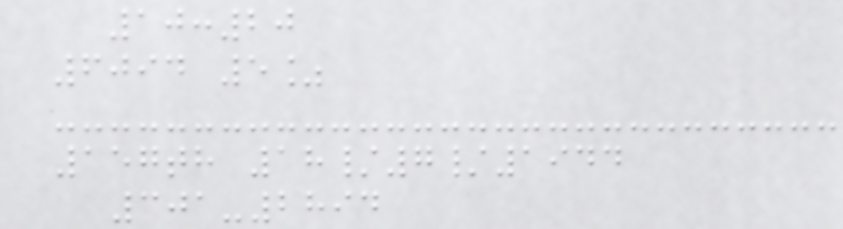10:20
6094 5%
157th 18/7/1944
301-2894
